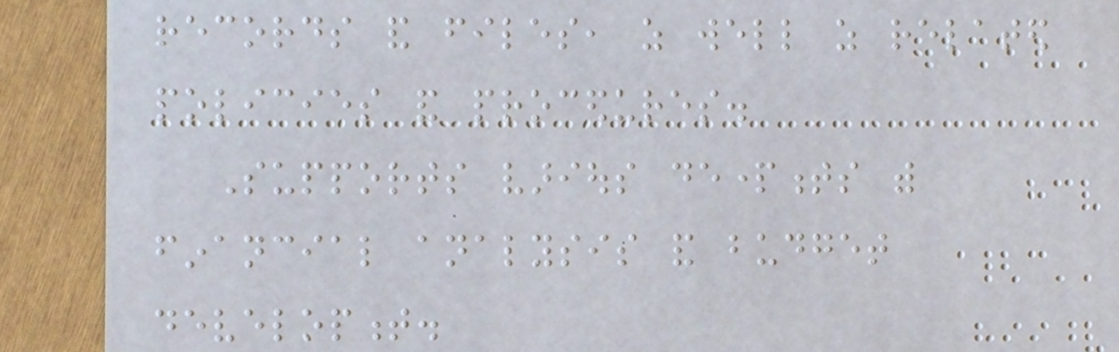records and files, as well as related
policies and procedures.
Supports various departments with
financial analysis and budget
development.
